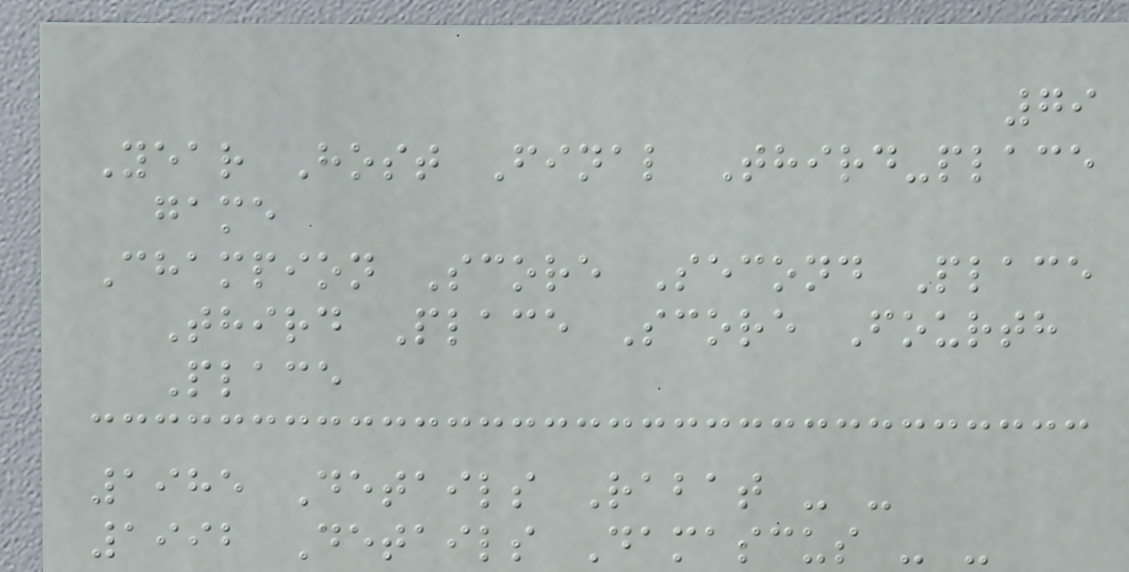79
Year Host Final Third-place
game
Champion Score Second Place
Third Place Score Fourth
Place
1985 Details Rabat - -
1992 Details Damascus - -
